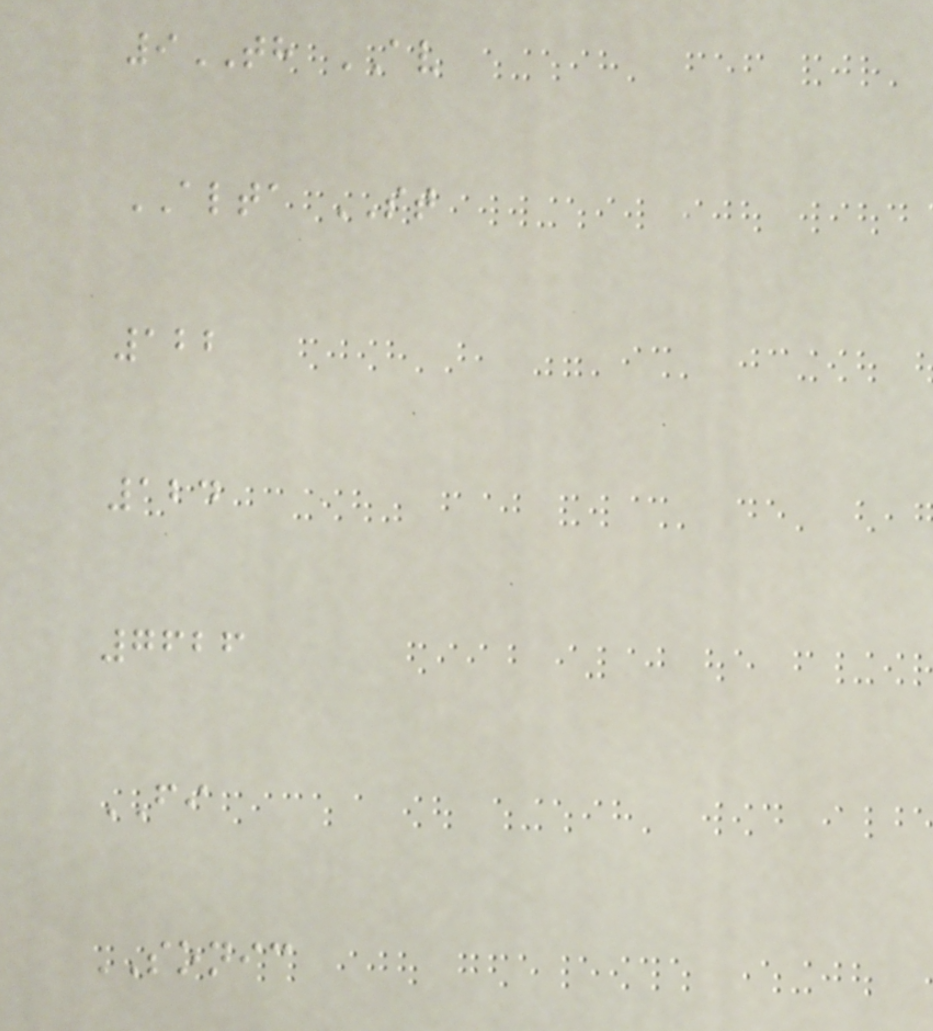9TH AV
ALTA ST
122
124
7626
FI
SONIC
